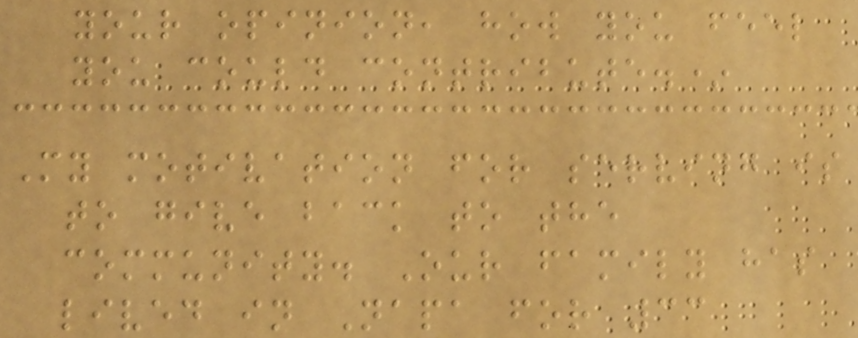your opinion, how you feel
you could contribute.*
My motivation for serving is
to give back to the
community. Our family has
lived in Napa for 33
